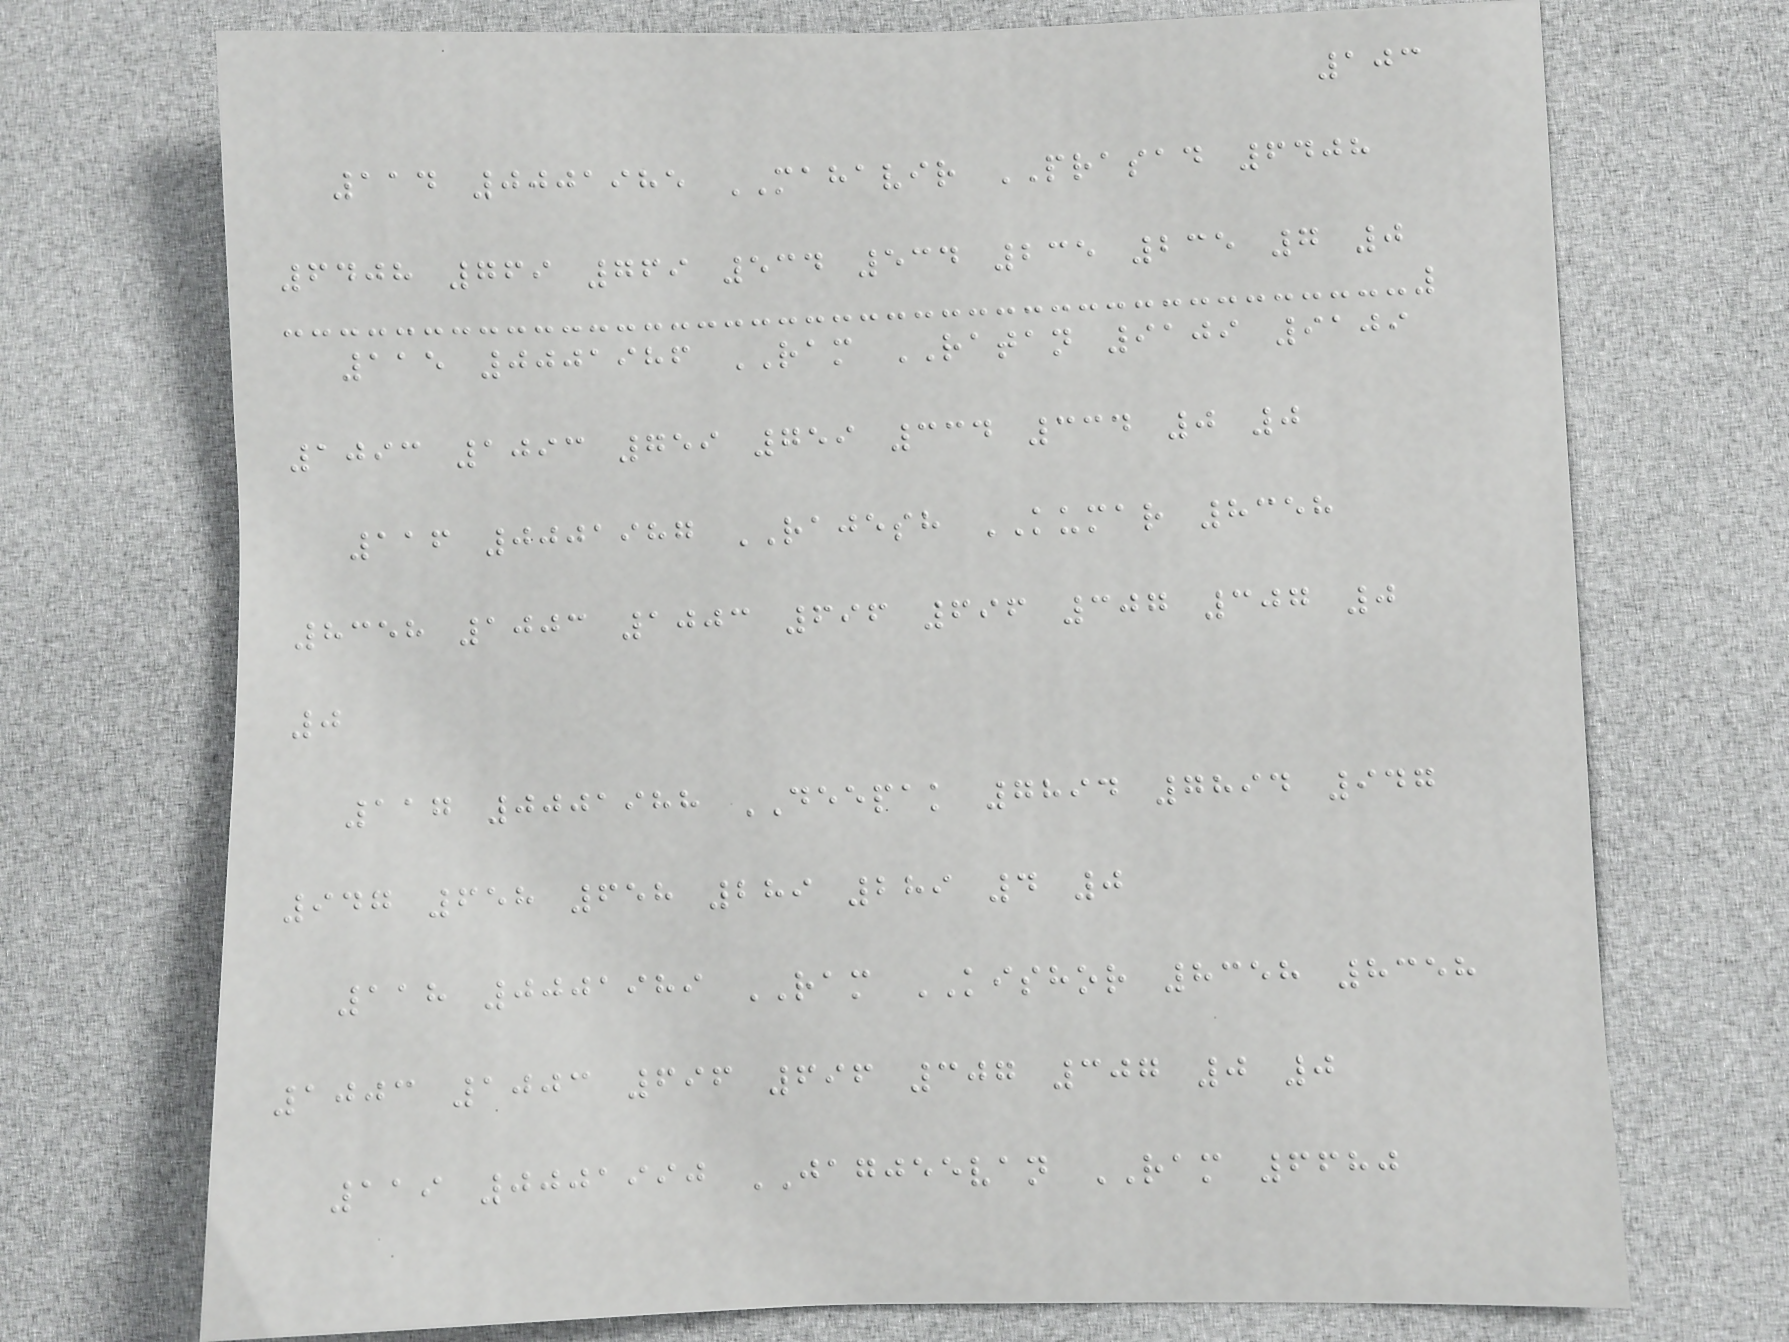103
114 0001985 MAHAVIR PRASAD 6408
6408 769 769 534 534 235 235 7 0
115 0001986 RAM RATAN 9109 9109
1093 1093 759 759 334 334 0 0
116 0001987 RAJESH KUMAR 8358
8358 1003 1003 696 696 307 307 0
0
117 0001988 DEEPAK 7894 7894 947
947 658 658 289 289 4 0
118 0001989 RAM KISHOR 8358 8358
1003 1003 696 696 307 307 0 0
119 0001990 JAGJEEVAN RAM 6680
